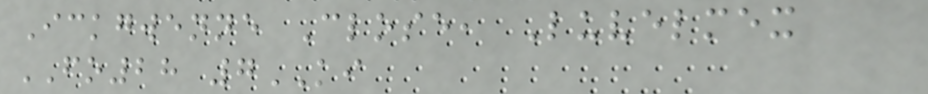Ickgwenne Close, Luvelmex
FO28 7KI
